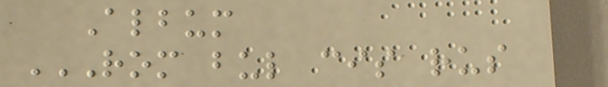Album
ROM BUL CIS RUS
